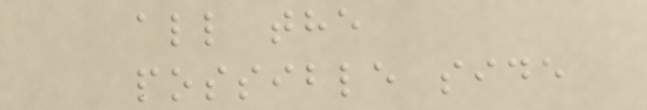all the
possible side
